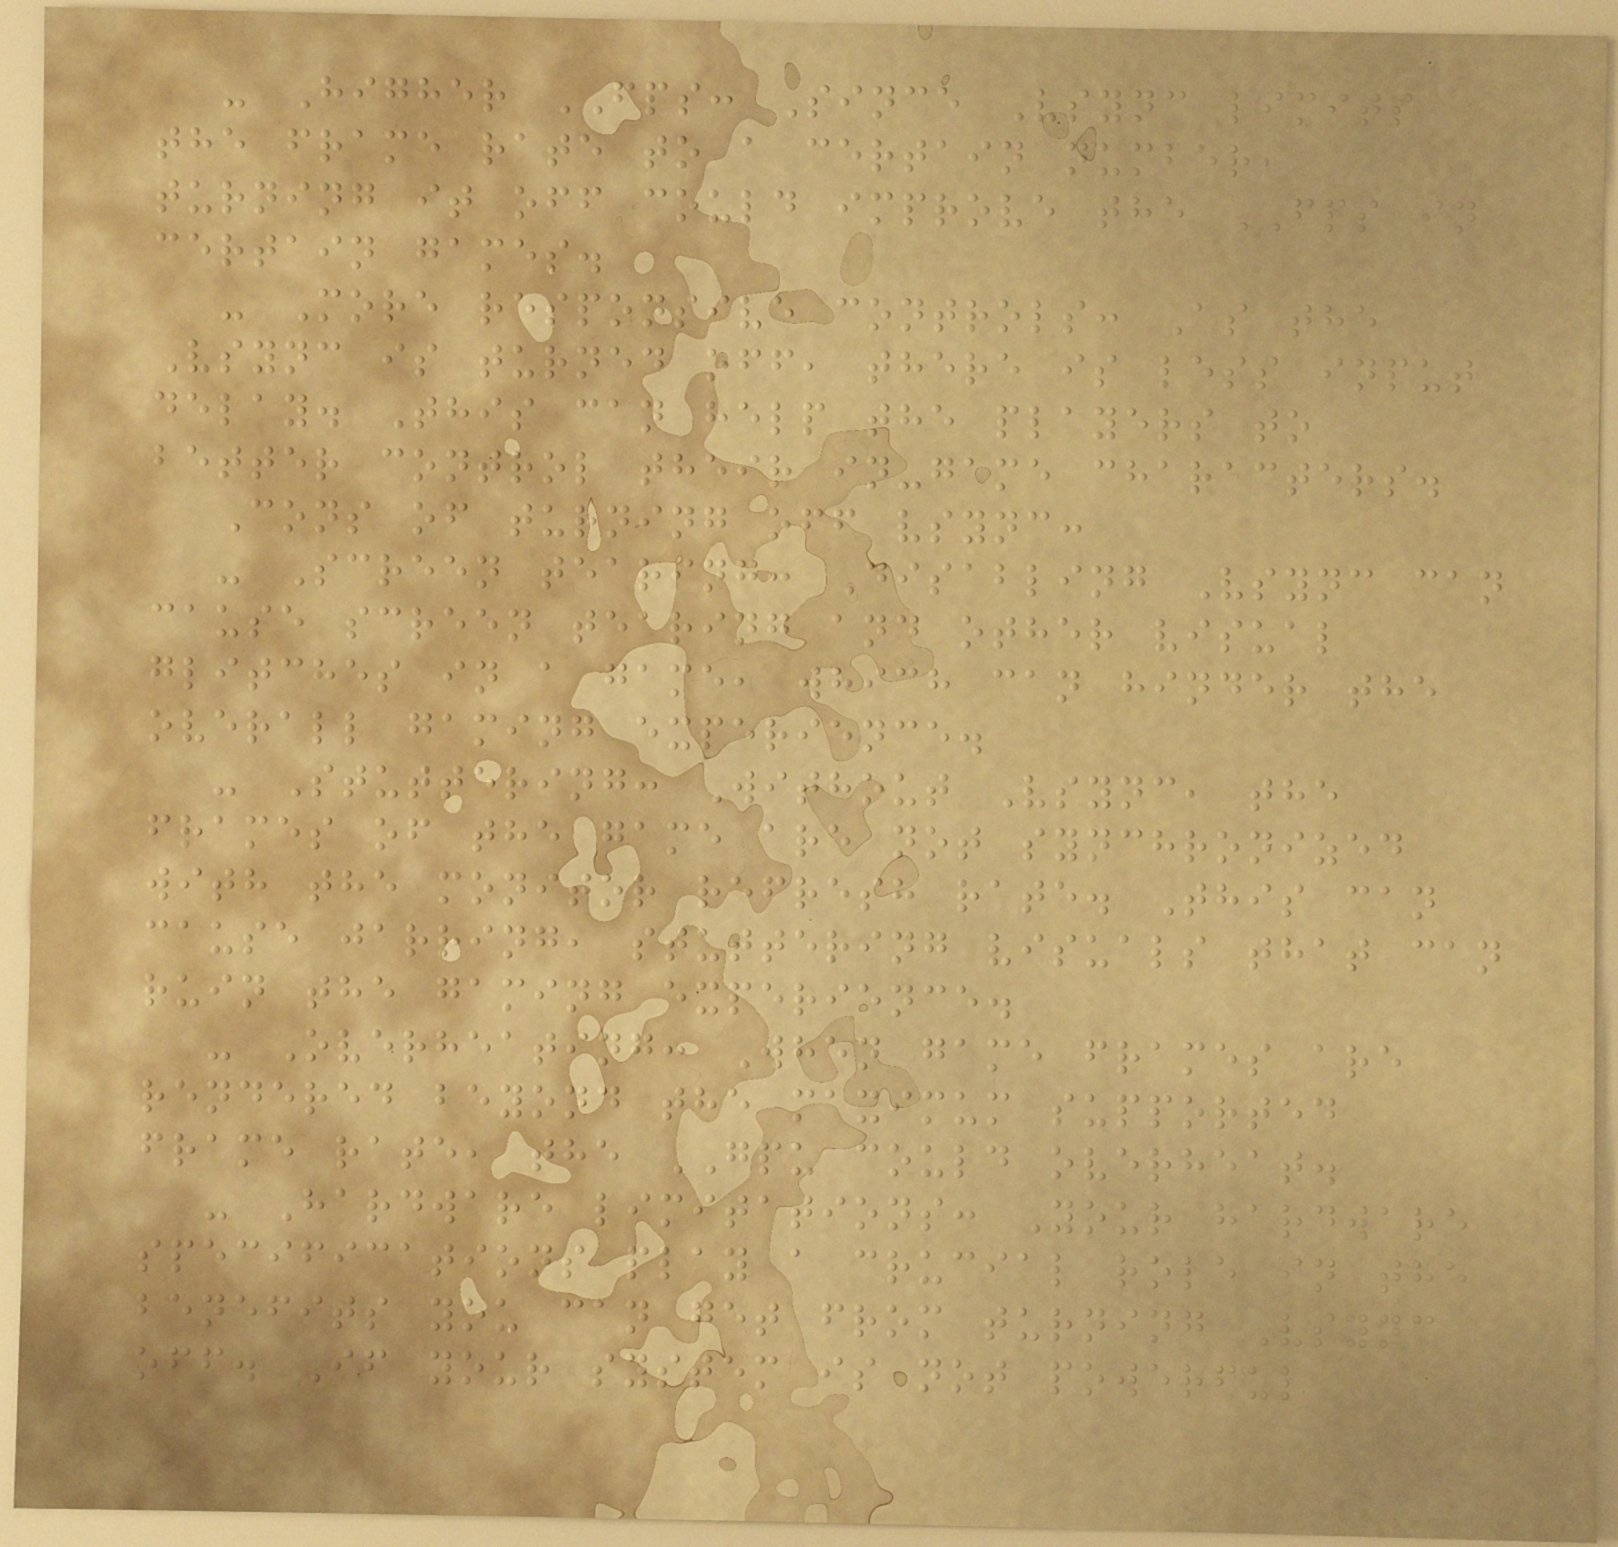- Higher FPS: Since Vsync limits
the frame rate to a certain number,
turning it off could improve the FPS in
certain games.
- More responsive controls: As the
Vsync is turned off, there is less input
delay. This can help the players to
better control their in-game characters.
Cons of turning off vsync:
- Screen tearing: Disabling Vsync can
cause screen tearing and other visual
glitches in a game, which can hinder the
overall gaming experience.
- Stuttering: Without Vsync, the
frames of the game are not synchronized
with the monitor refresh rate. This can
cause jarring, stuttering visuals that can
ruin the gaming experience.
- Overheating: When game frames are
rendered beyond the maximum supported
frame rate, the GPU could overheat.
- Hardware limitations: Your hardware
specifications play a crucial role in the
benefits you can get from turning Vsync
off. If your system is not powerful
